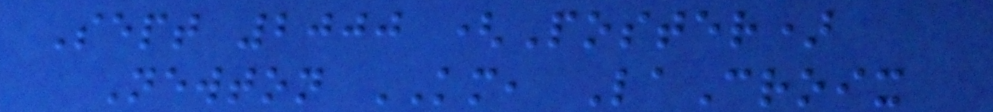Sept 2000 (Poster)
Newton KM, LaCroix
